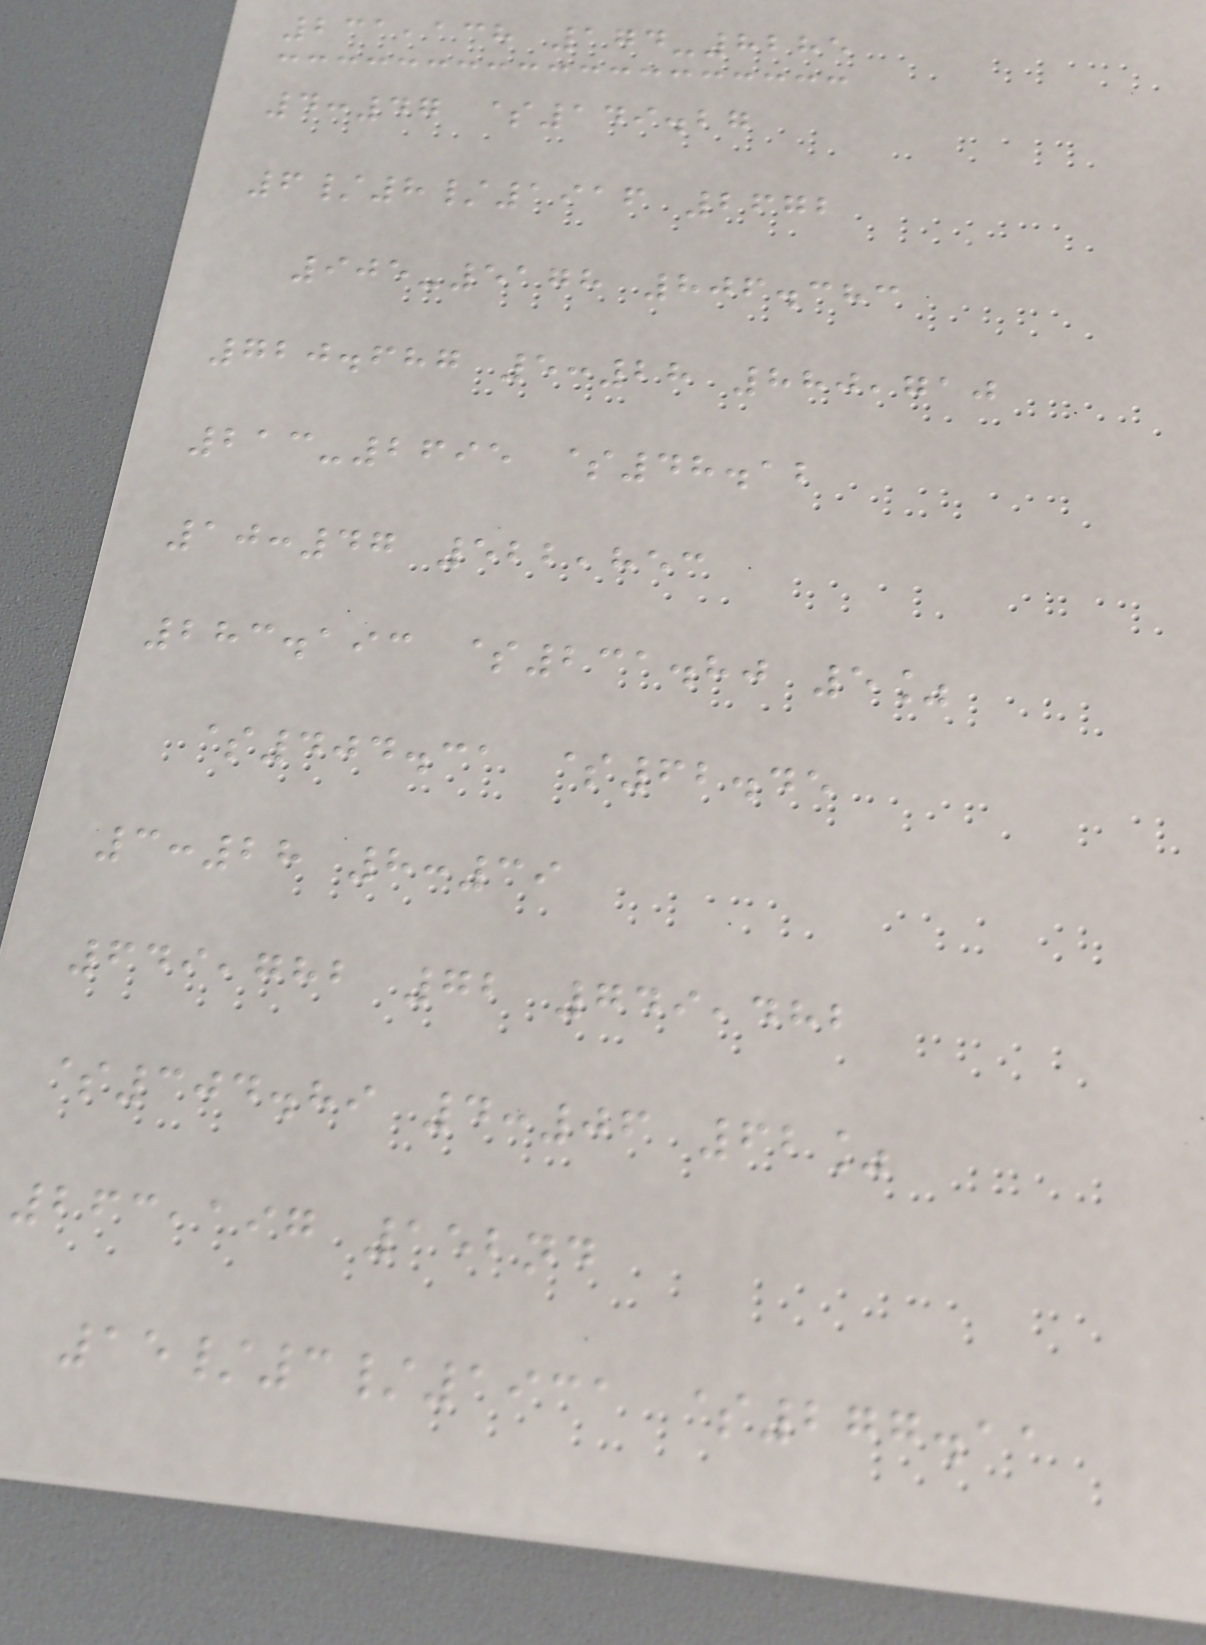231,138 174-8285
4:47 $149.27
6/8/1916 2672
905-5178 806.383
720.687 5:28 880,710
213-2695 $48.12
10:47 522,853
283.193 $231.80 5%
$404.31 $62.45
3:28 8:39
649,782 72 749,482
$304.89 4:06 62%
263,197 152nd
15/3/1931 $277.11
